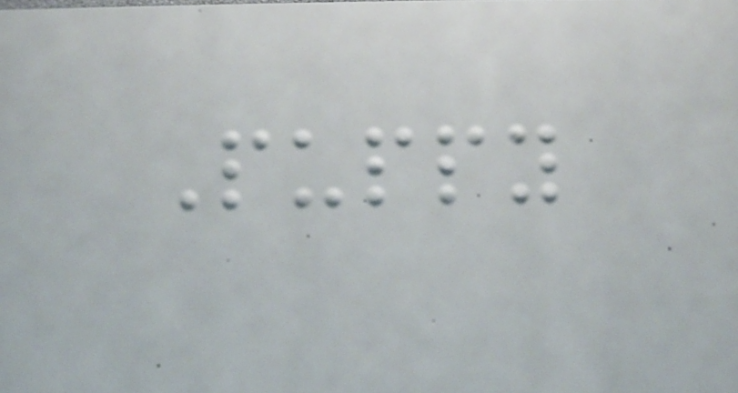Puppy
